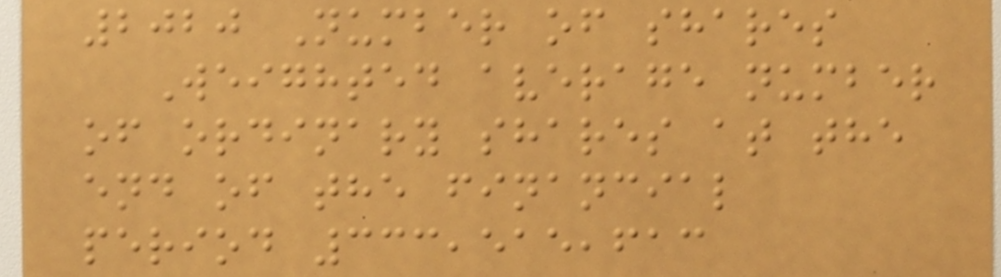2020 Number of shares
Weighted average number
of ordinary shares at the
end of the financial
period 333,515,613
